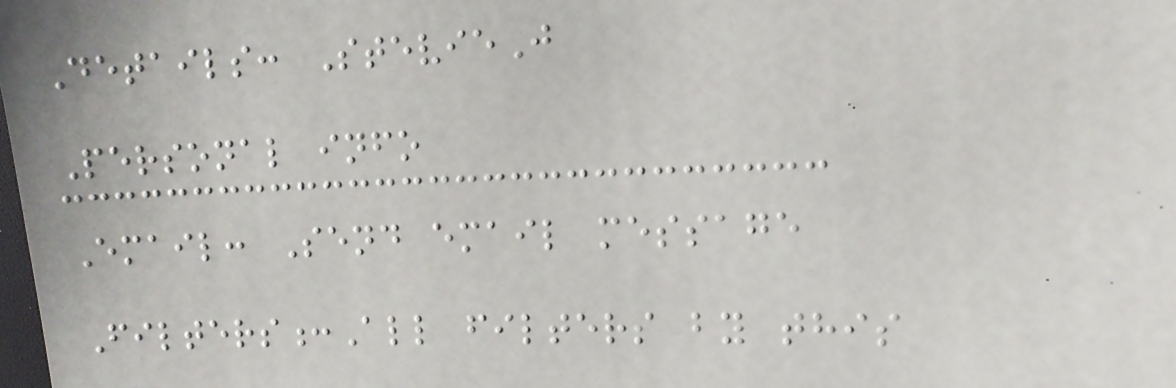Details: StevieJ
Personal info
Email: Send email message
Filters:All filters by this
